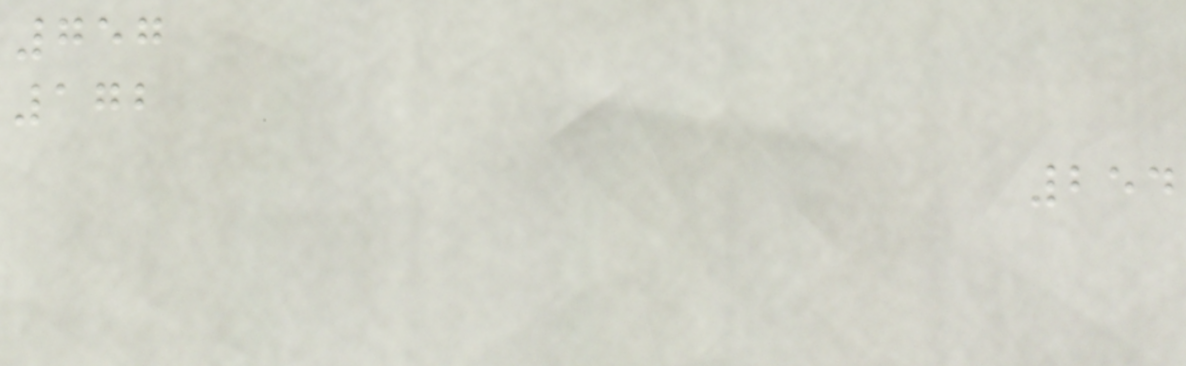757
172
254
